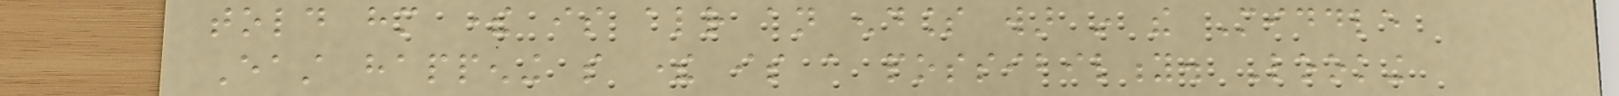told him there is already an endless war in the Middle
East happening so there is a possibility. Looking
